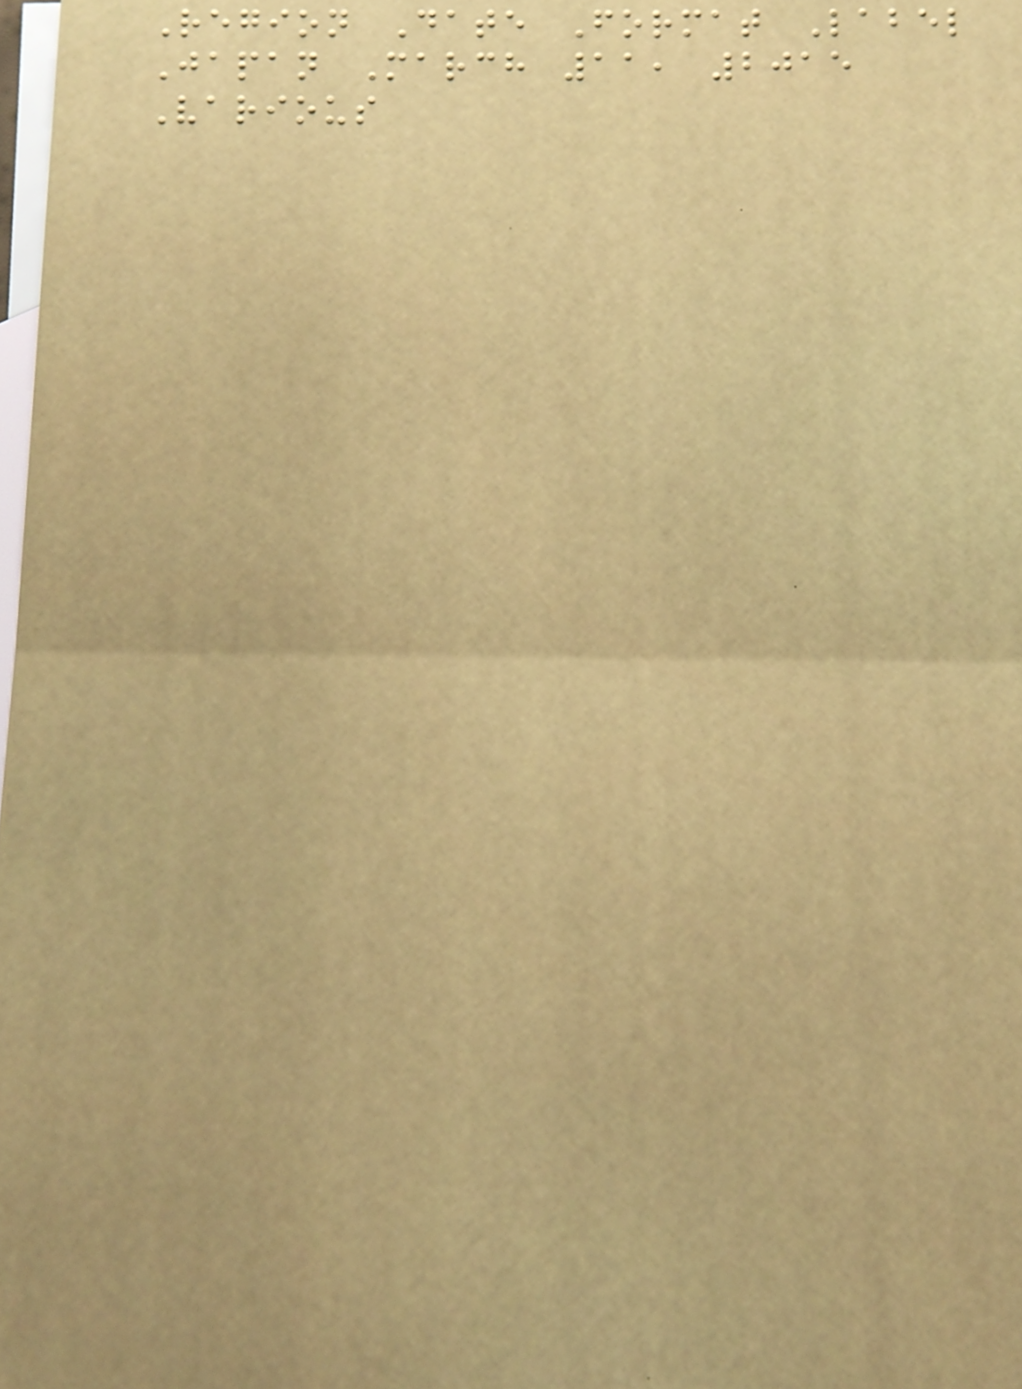Region Date Format Label
Japan March 11, 2015
Various
